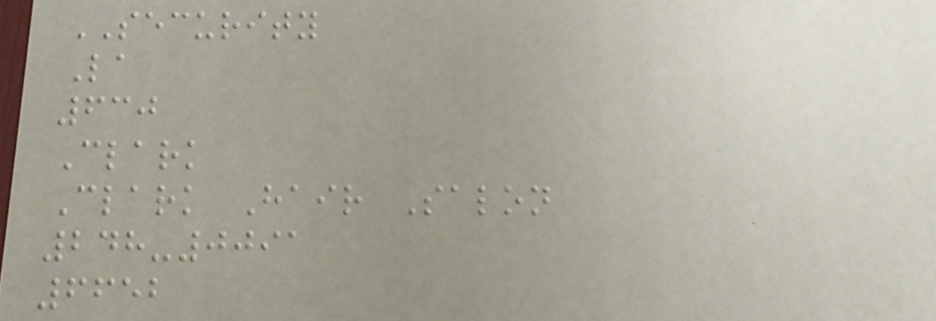SECURITY
La
630
Clark
Clark Hair Salon
248-0091
6652
